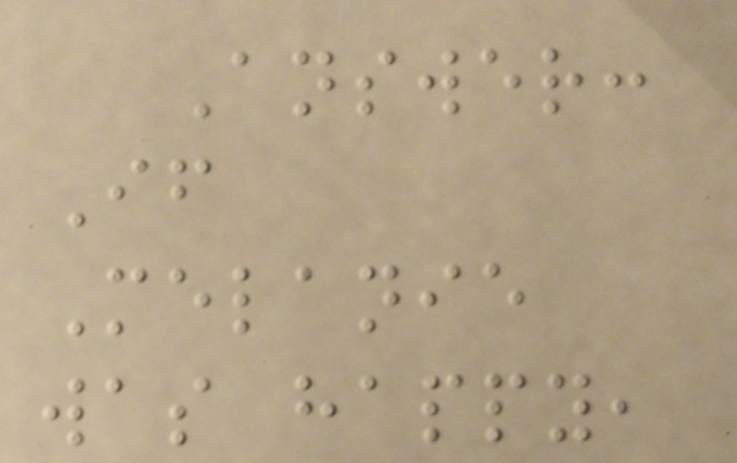Answer:
If
Melanie
was happy,
